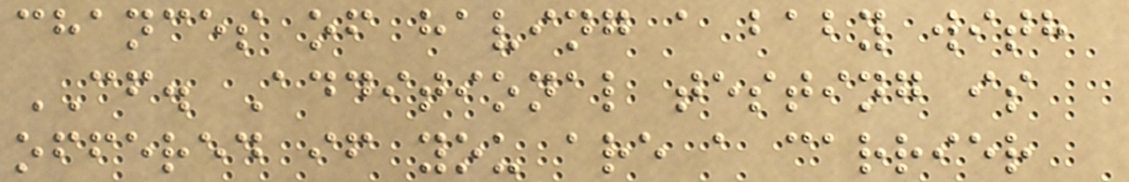chances of having a baby with
CF. Additional testing is
offered if you are a carrier
